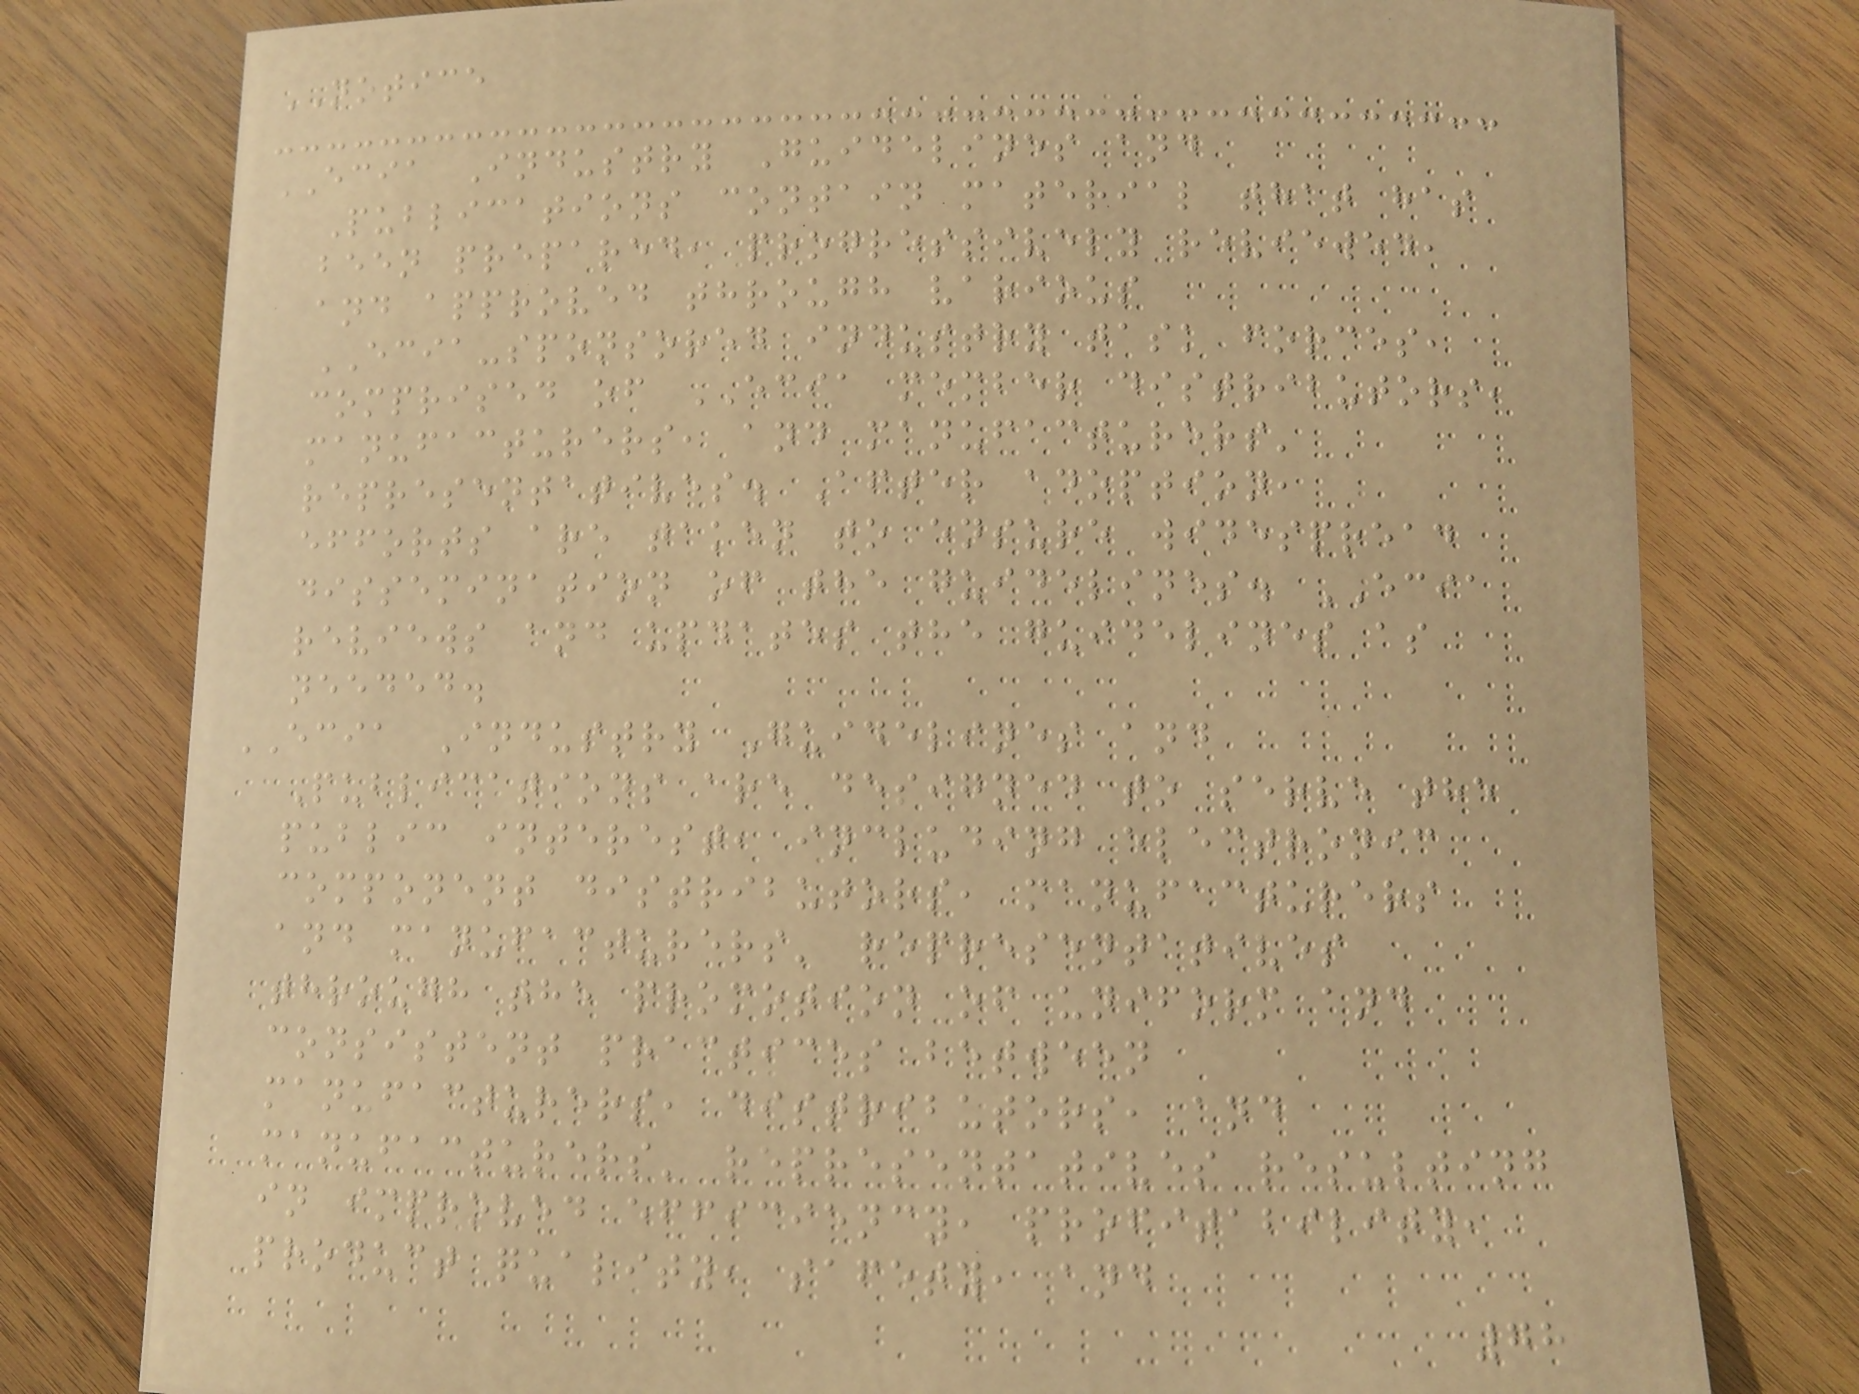NOTICE
ECIA Industry Guidelines and
Publications contain material that has
been prepared, progressively reviewed,
and approved through various
ECIA-sponsored industry task forces,
comprised of ECIA member distributors,
manufacturers, and manufacturers'
representatives. After adoption,
efforts are taken to ensure widespread
dissemination of the guidelines. ECIA
reviews and updates the guidelines as
needed.
ECIA Industry Guidelines and
Publications are designed to serve the
public interest, including electronic
component distributors, manufacturers
and manufacturers' representatives
through the promotion of uniform and
consistent practices between
manufacturers, distributors, and
manufacturers' representatives resulting
in improved efficiency, profitability,
product quality, safety, and
78
